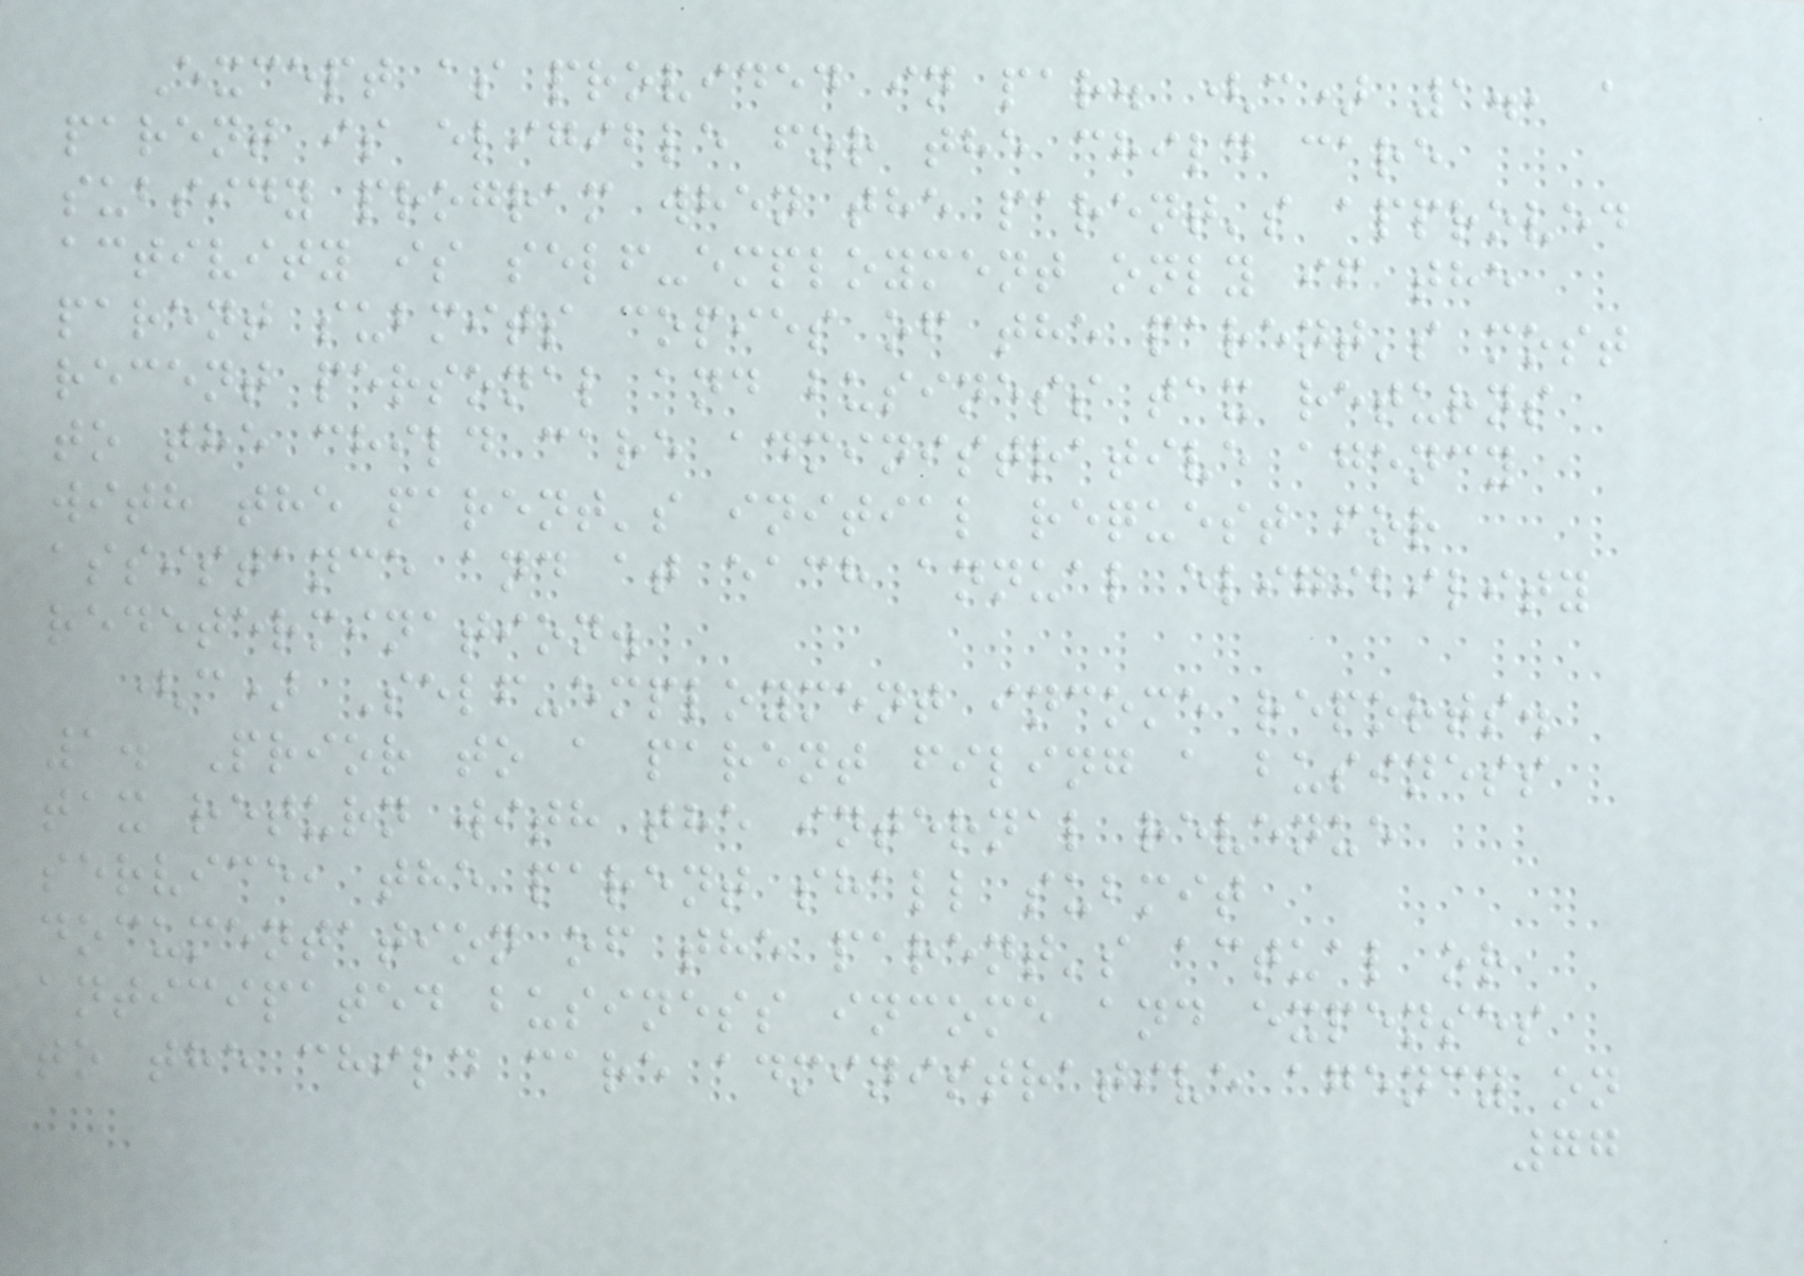Except as provided in par. (c) 1., a
parent is eligible for the child care
subsidy program when the parent's approved
activity is self-employment only if the
parent submits copies of the parent's most
recent personal and business tax returns
to the child care administrative agency
with the parent's initial request for
assistance and at each annual eligibility
redetermination.
(c) Self-employment income reports.
1. Prior to a parent filing a business
tax return with the internal revenue
service, the parent shall submit
documentation of the parent's actual or
anticipated business income and expenses
to the child care administrative agency on
77
